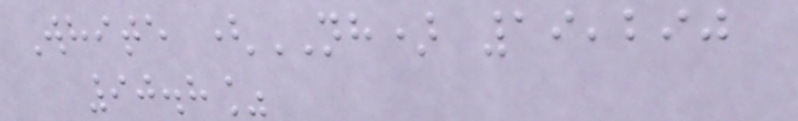White (NH) 19,290
90.8%
